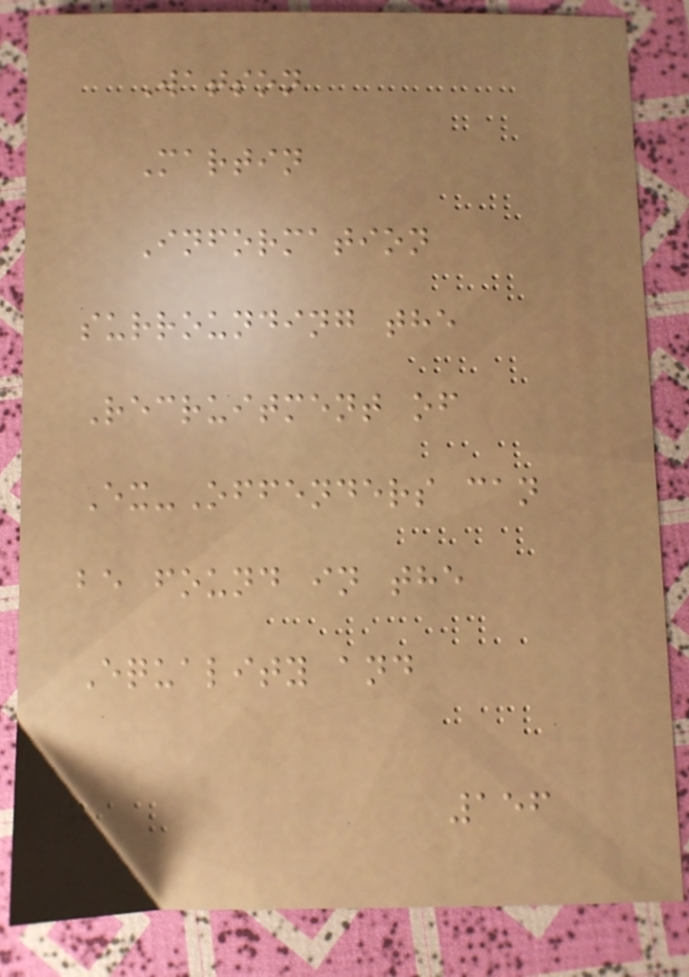Watson
Martin
Information
surrounding the
Recruitment of
Ex-Offenders can
be found in the
Equality and
156
